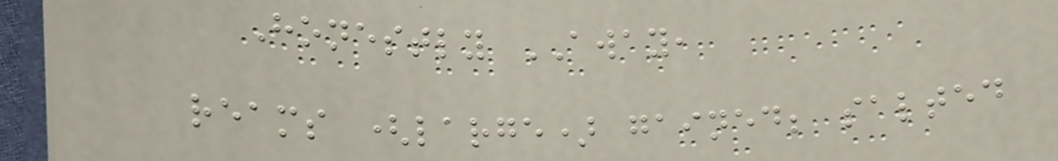Honestly AWAY,
reams (large) gained; salted
